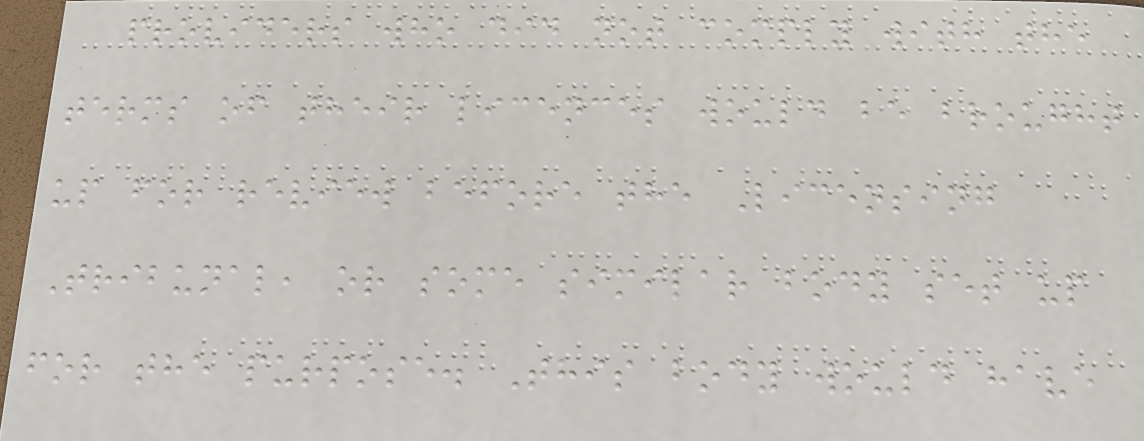providers who did not comply with the
terms of their licences would be brought
up for review before the Licensing
Tribunal, or some similar body set up
for the purpose. This body would have
